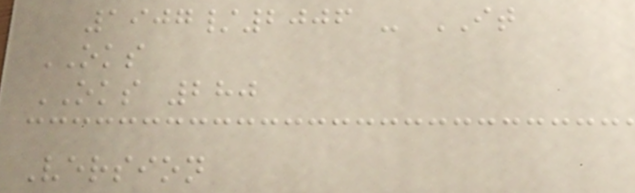1907/2006 - IT
OKS
OKS 280
Version
